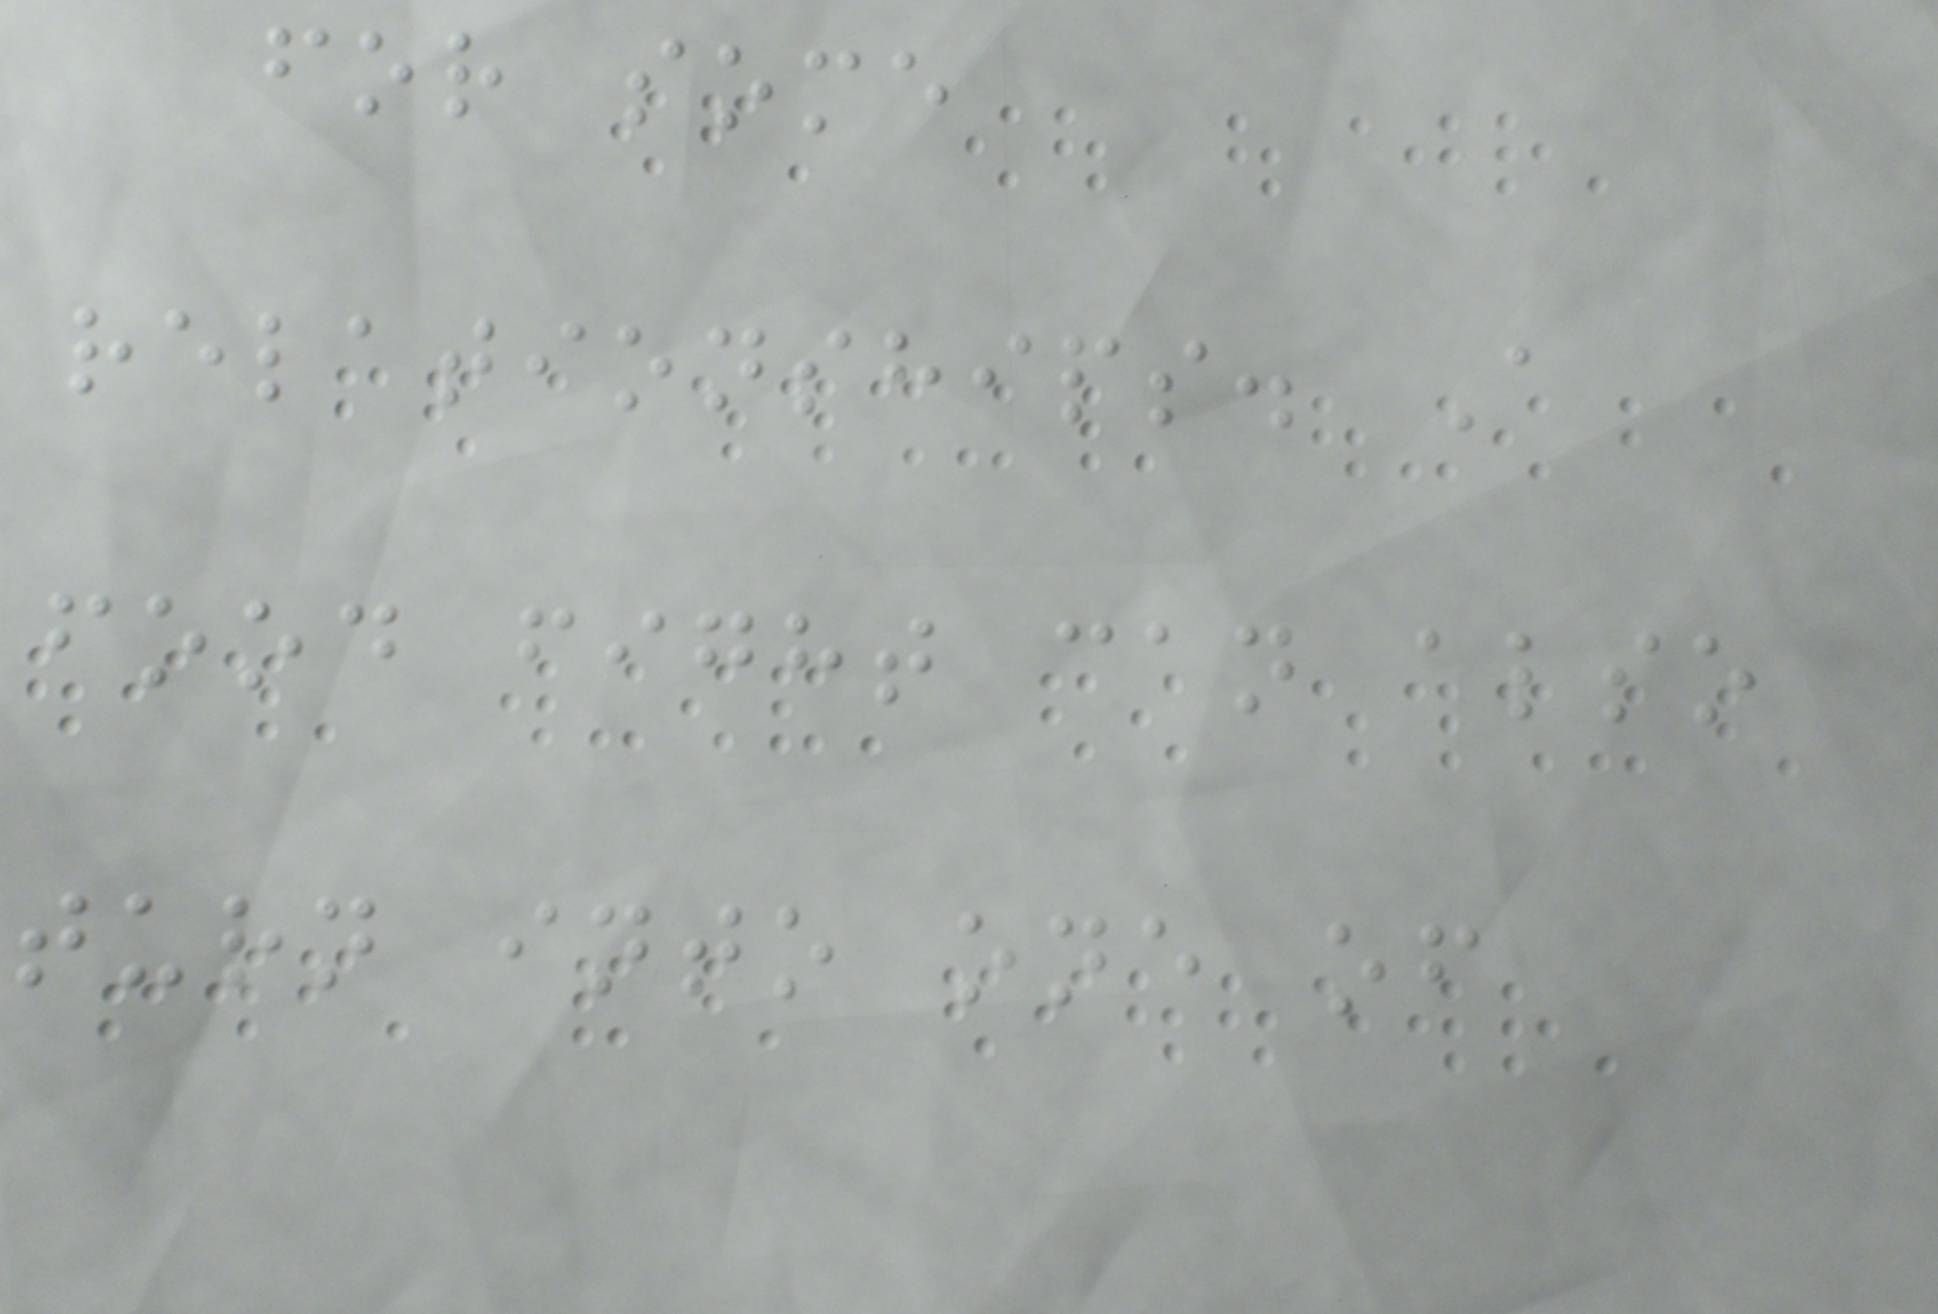for some
relationships. A
food fight can also
turn into one of
